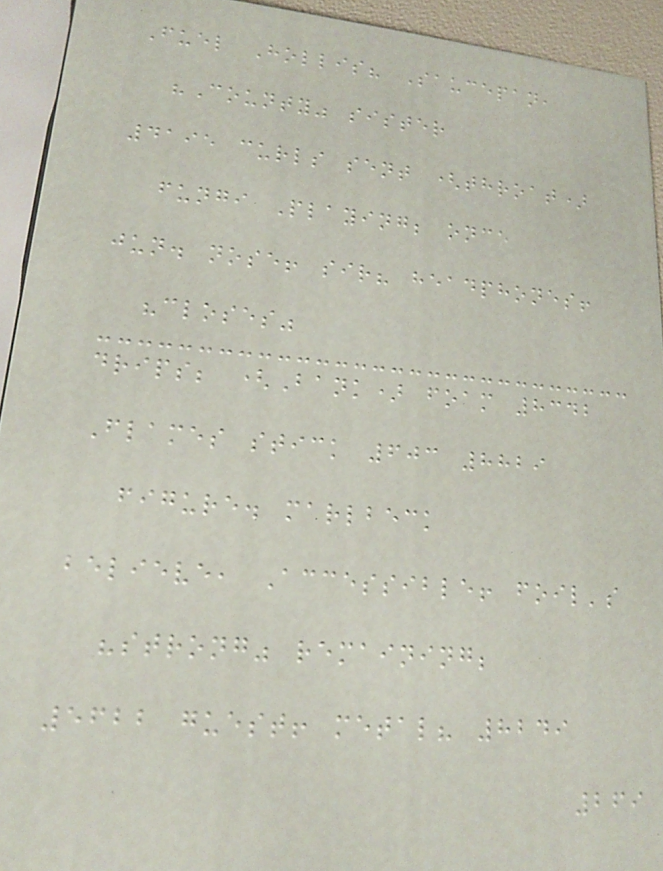Fuel Hollis? Saucepan,
"County" sister
4195 curls sent (throat)
fungi Playing; once
jun. nose! sir? headphones!
"closes"
drips; (Bank) foam 8342
Flames stick 603 8829
figure. marlbeck
believe, Accessible! foil's
"strong" remaining;
5622 guest! metal? 8249
269
